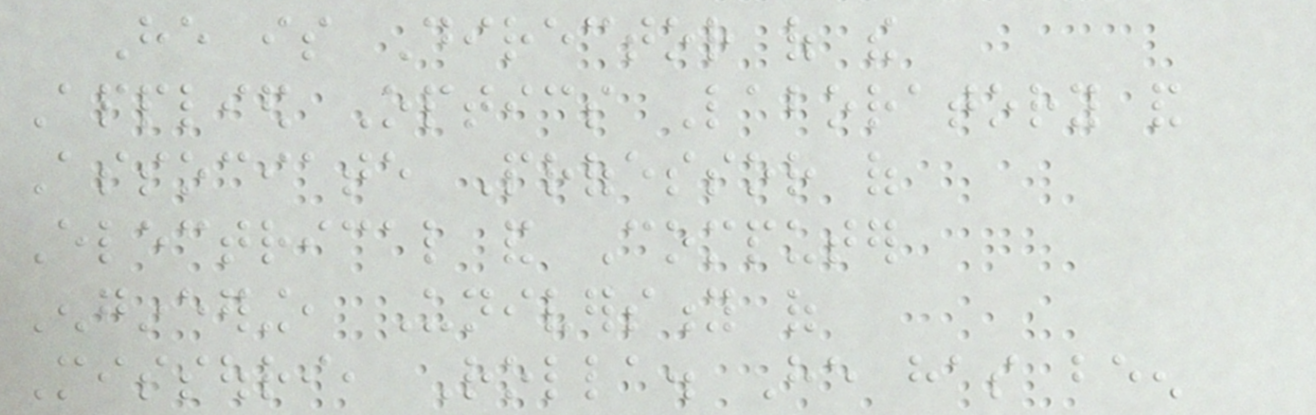He is Director of the
Applied Optics Laboratory and
Associate Professor of
Electrical and Computer
Engineering, University of
Missouri, Rolla. He has been
